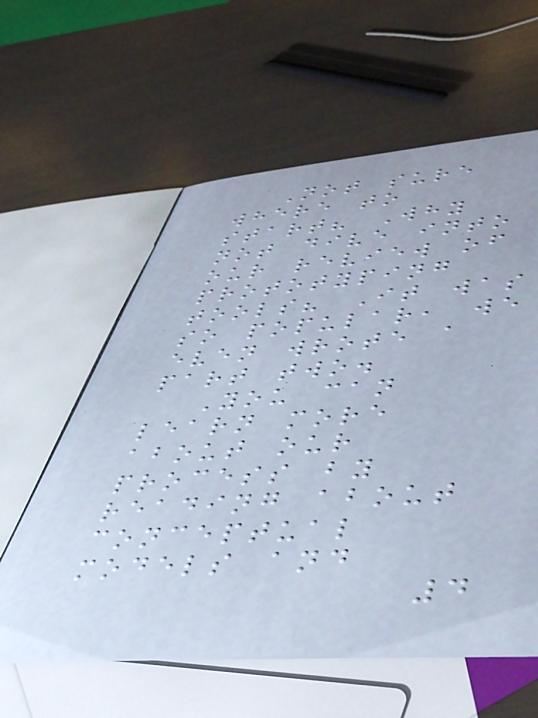Not sure
where to
start? Why
not dive into
our review of
prototyping
tools? It was
so popular, we
even wrote a
part two.
You can
learn more
about our
process by
reading about
conceptual
models and
4
